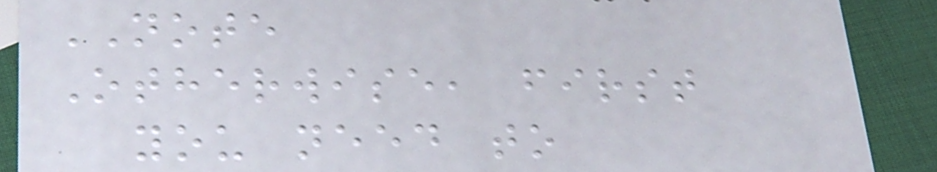NOTE
Otherwise, first
you need to
